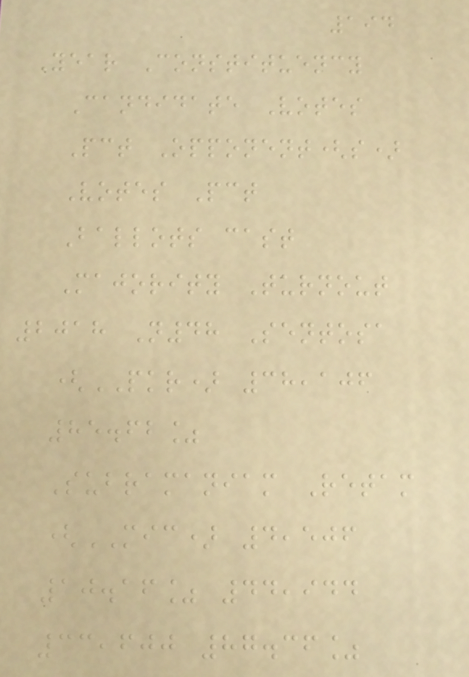194
Year Constituency
Candidate Votes
Pct Opponent(s)
Votes Pct
Ballots cast
Majority Turnout
2018 N48 Sentosa
(PKR) 38,106
85.62%
Subramaniam Retam
(MIC) 4,506
10.16% 44,944
33,600 87.36%
